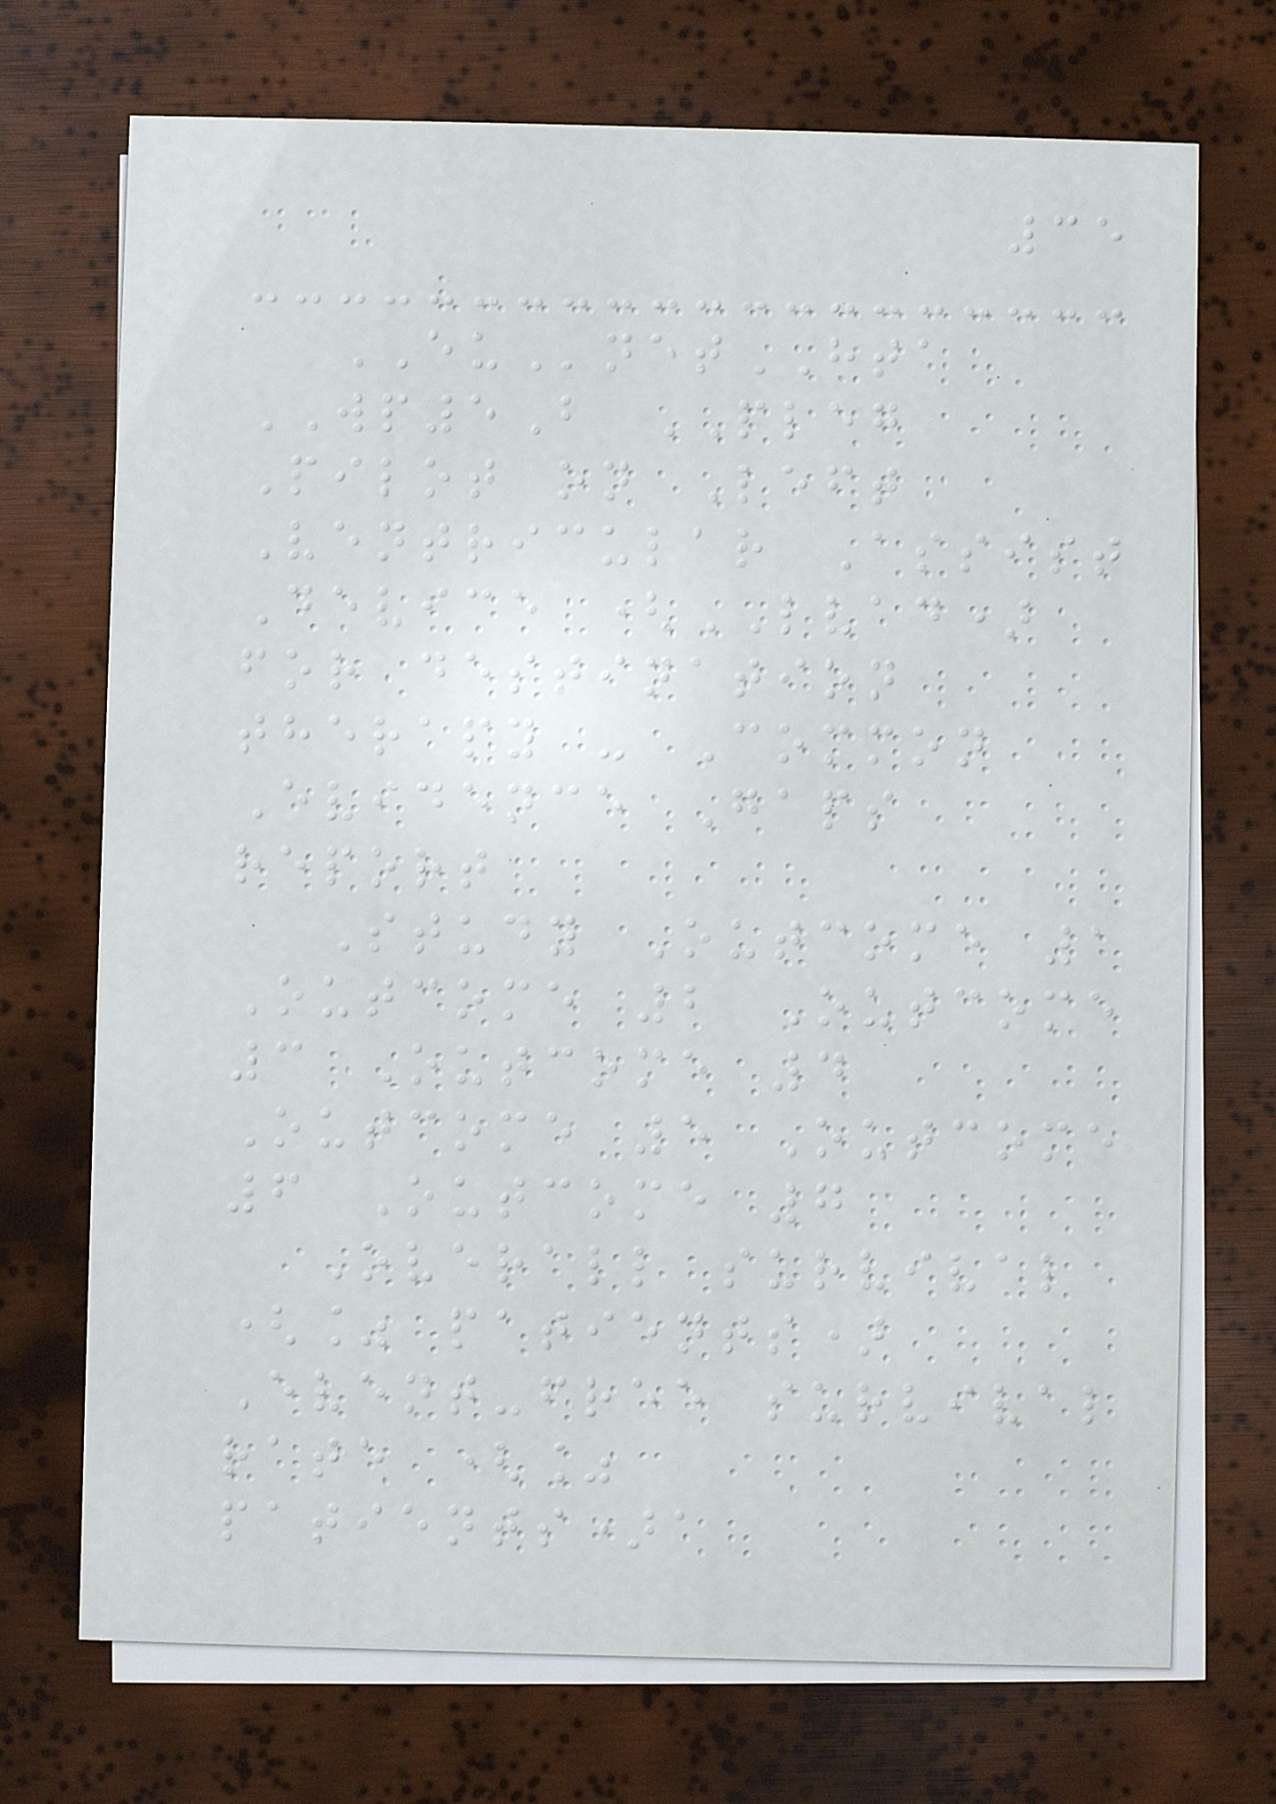35
EUnetHTA
WP5B PLEG
Pilot on Left
Ventricular Assist
Device (LVAD)
for destination
therapy - Common
Evidence Gaps
report
Study Outcome 1
Outcome 2 Outcome
3 Outcome 4
Outcome 5 Outcome
6 Outcome 7
Overall survival
(% patients)
Event-free survival
rate (%
patients)a
